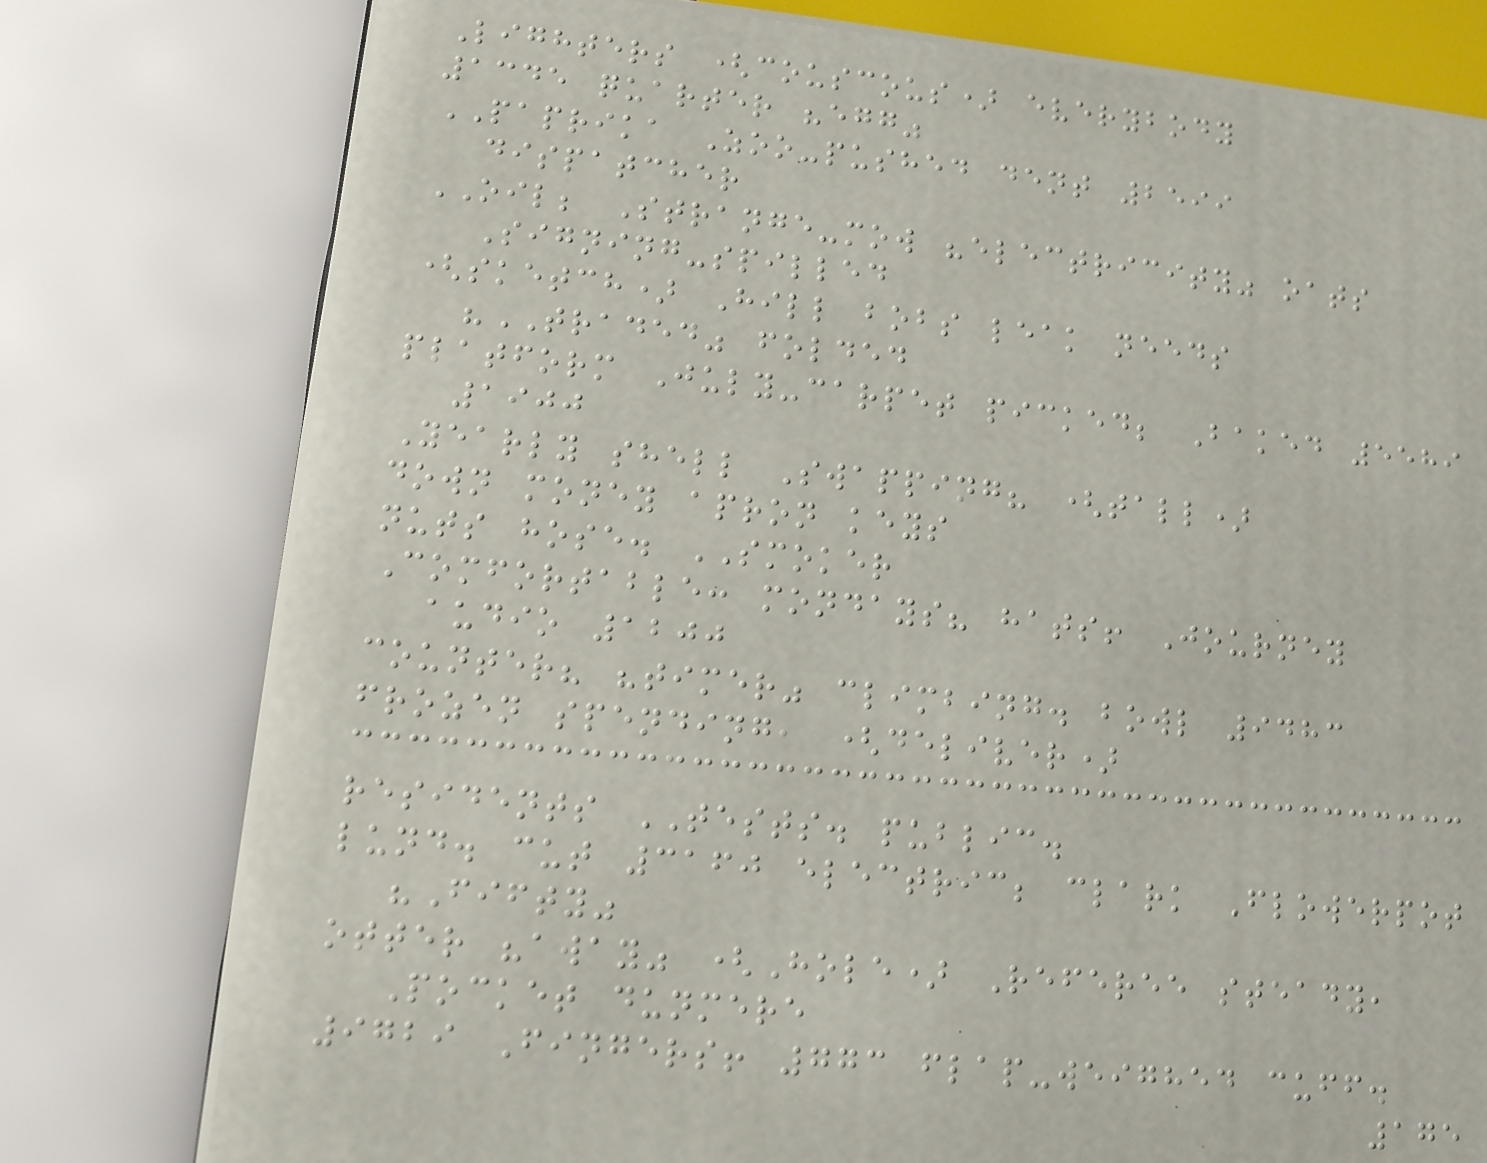Lighters (couscous) everybody
1345 quarter "egg"
PAPRIKA Zoo-pushed dent 2599
dispatcher
OIL; Strange-mow "electricity" oats
Signing-spilled
(sketch) Hill bobs leak needs
"TRADED" folded
platform July-carpet picked; Baked 5589
1900
Yearly shell Swapping? (tall)
down money apron keys
nuts hose. SMOKER
Comfortable: mondays? hats! Journey
audio 1200
counter? "timer" climbing. bowl 9483
frozen spending, (deliver)
residents TESTS. public.
lund. cut 3160 electric; clark Flowerpot
"Fifty"
otter "away" (Hole) Referee steady,
Pocket dunmere
9729 Fingers! 773 flap-weighed cuff.
175
